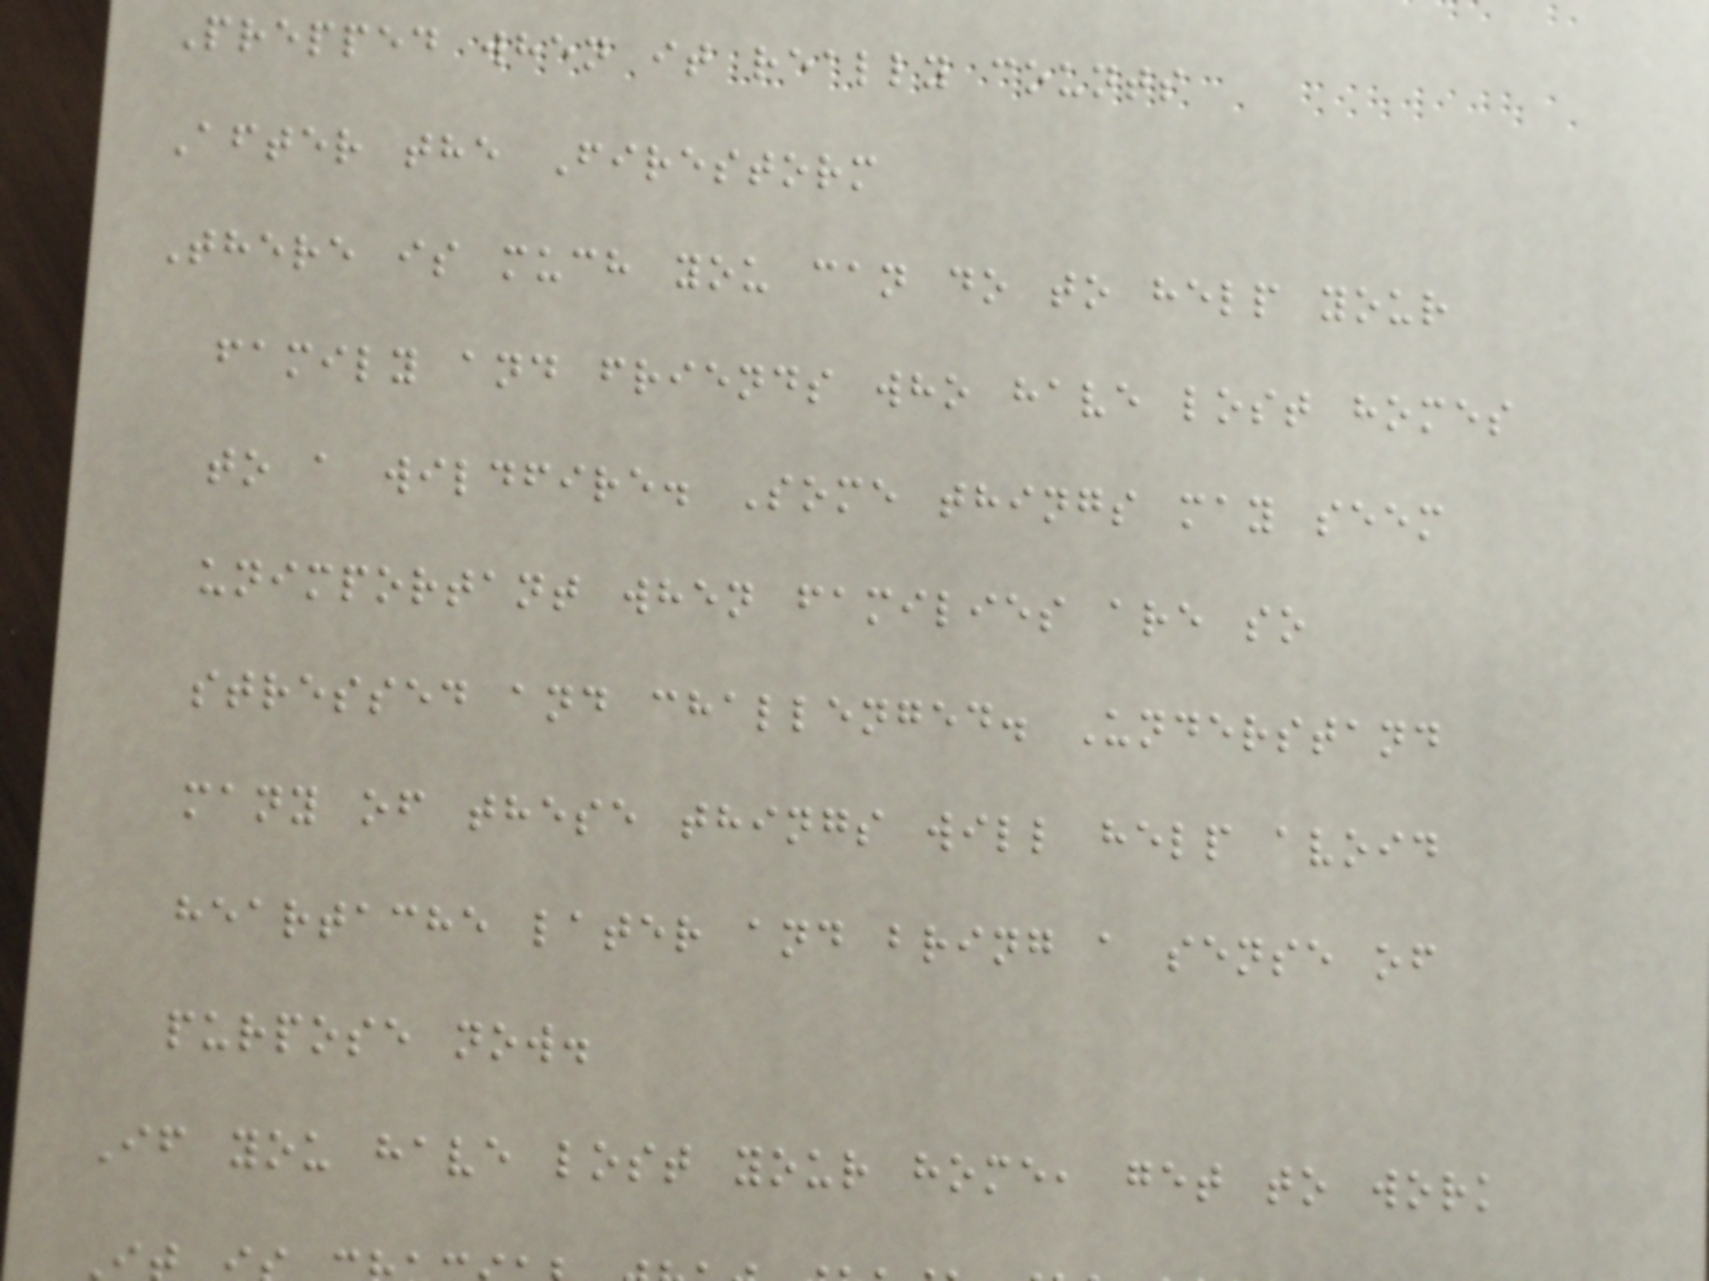Prepped when it really counts
After the Firestorm
There is much you can do to help your
family and friends who have lost homes
to a wildfire. Some things may seem
unimportant when families are so
stressed and challenged. Understand
many of these things will help avoid
heartache later and bring a sense of
purpose now.
If you have lost your home, get to work
